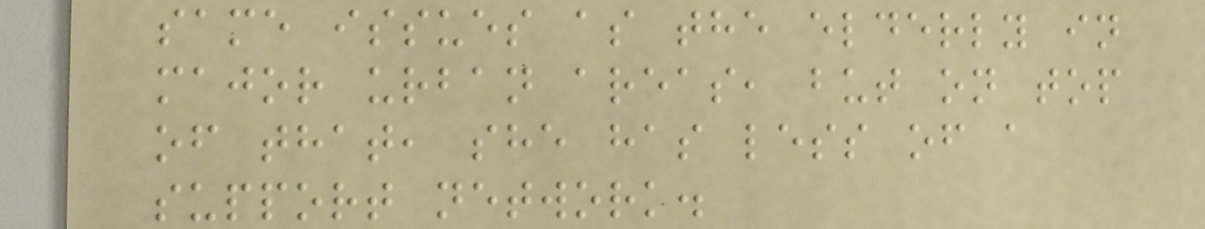same issues as the elderly in
major urban areas, but on top
of that, she has less of a
support network.
